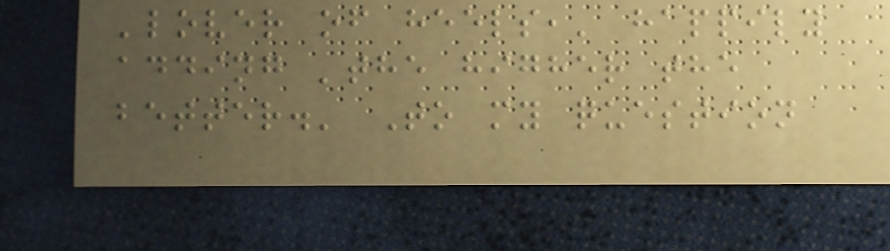'lover of heels,' happily
adding 'the higher the
better.' To my question
